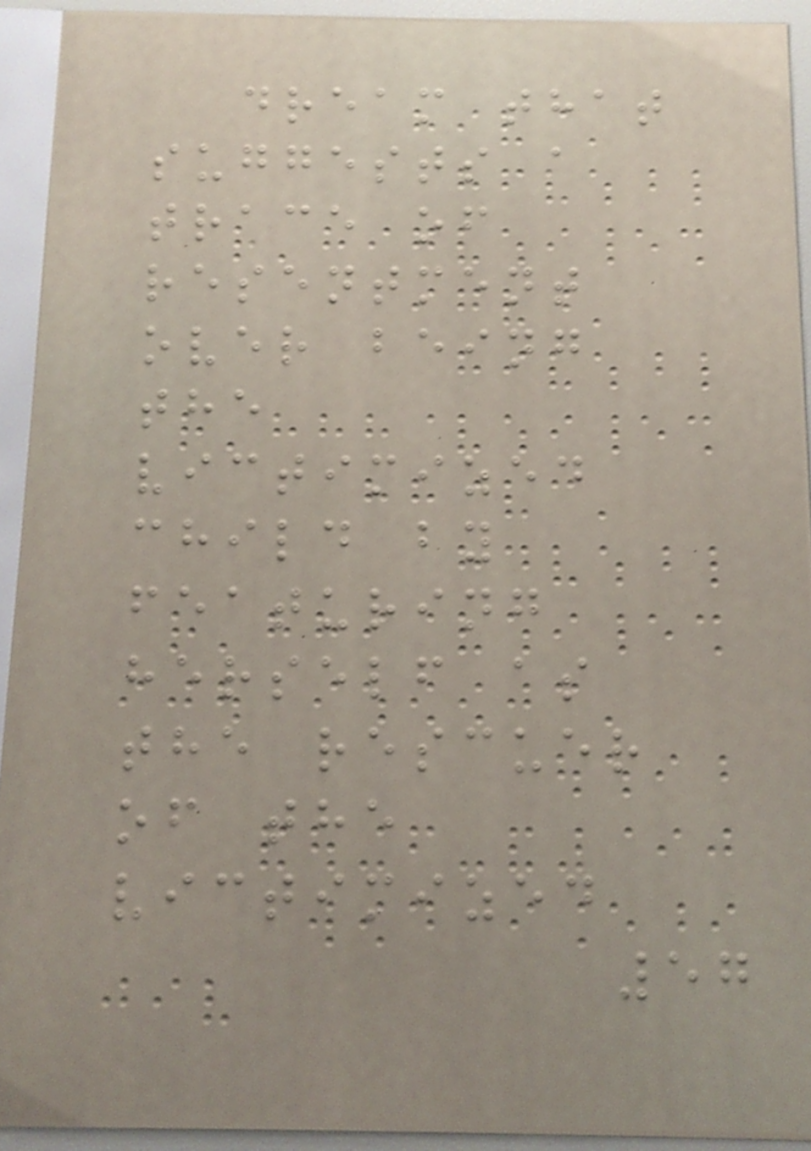dream that
suggests a
trace of
resentment
over being
the
victimized
child by
featuring
herself as
the rescuer
of the
victimized
57
